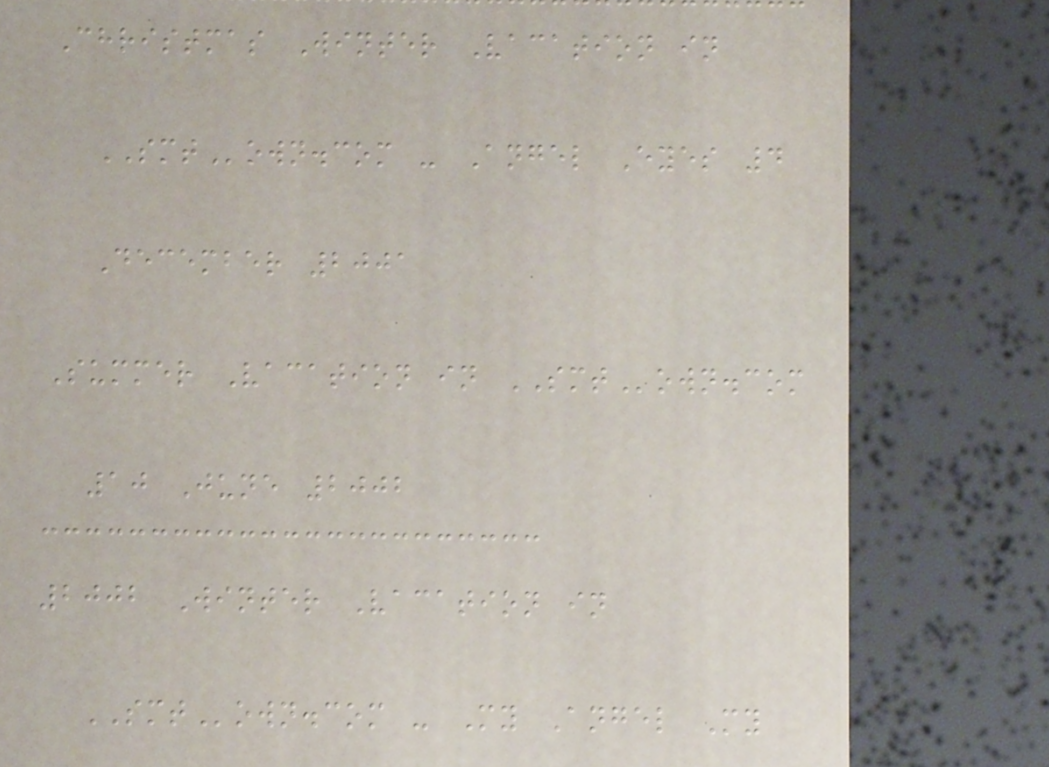Christmas Winter Vacation in
SMTown.com - Angel Eyes 4
December 2001
Summer Vacation in SMTown.com
10 June 2002
2002 Winter Vacation in
SMTown.com - My Angel My
